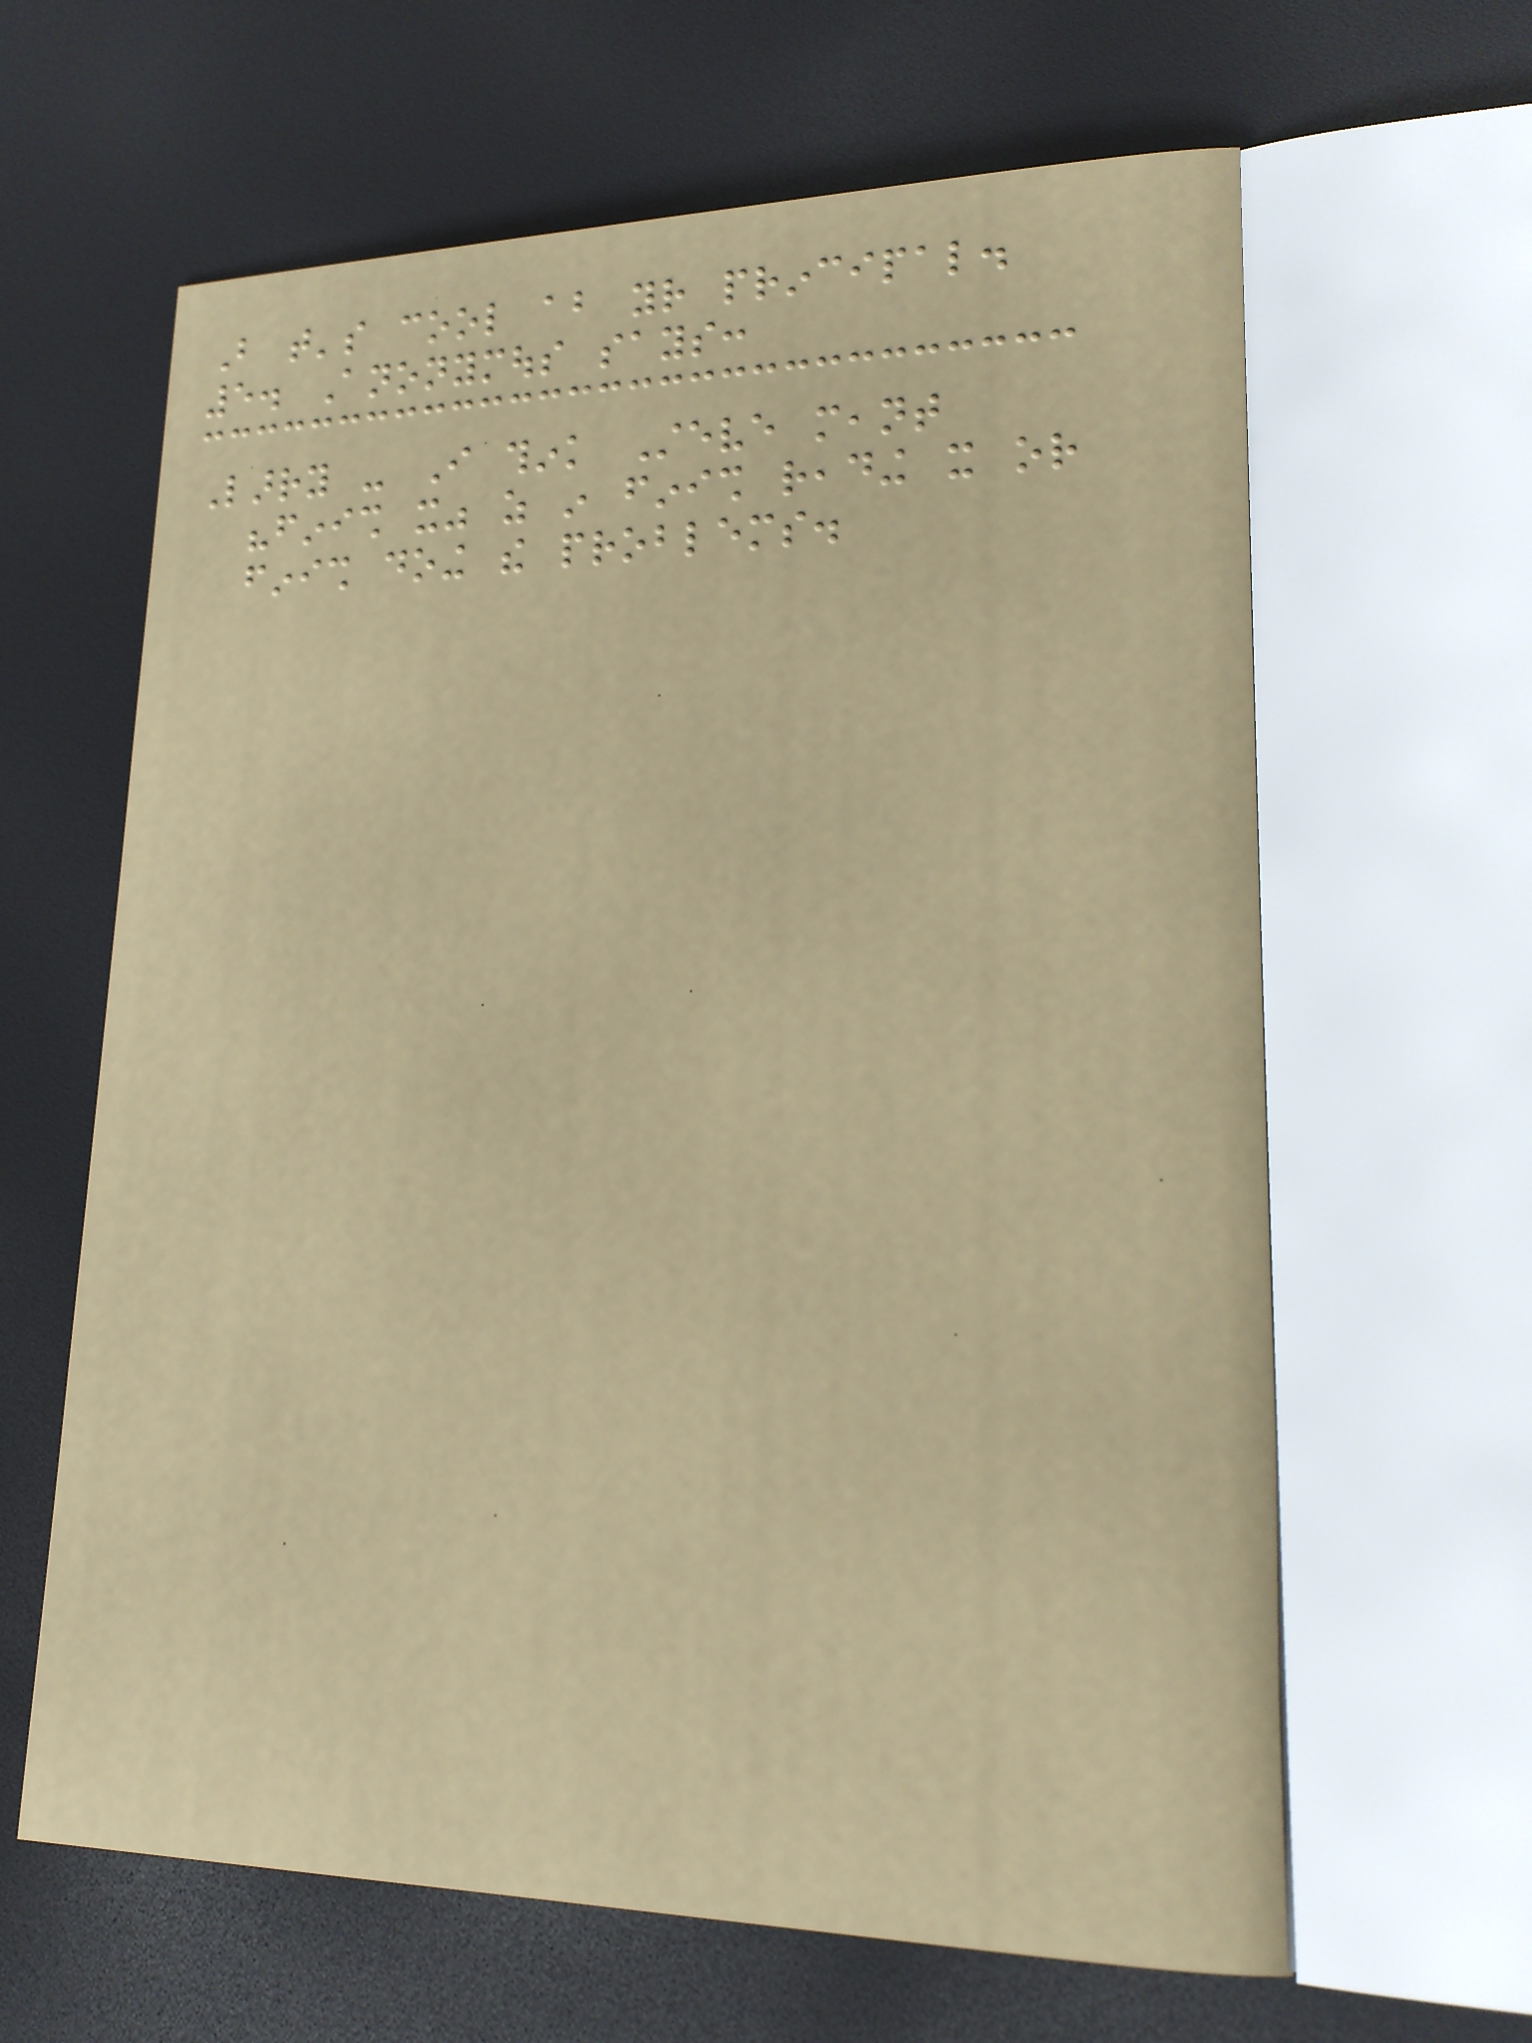But that's cool about your principal.
5. Anonymous says:
Larry - I think Steve meant
"finish it" as in finish reading it or
finish doing the problems.
